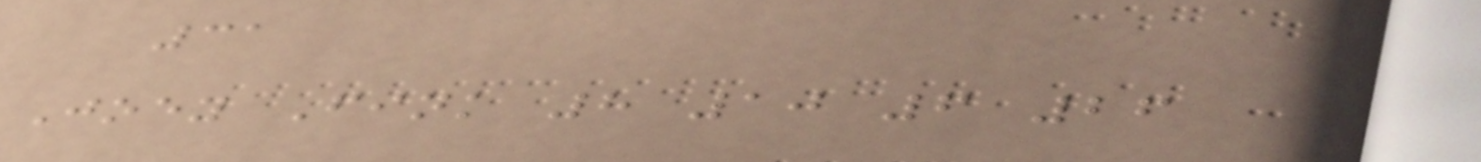31
Joey Fink 8 10 6 26
